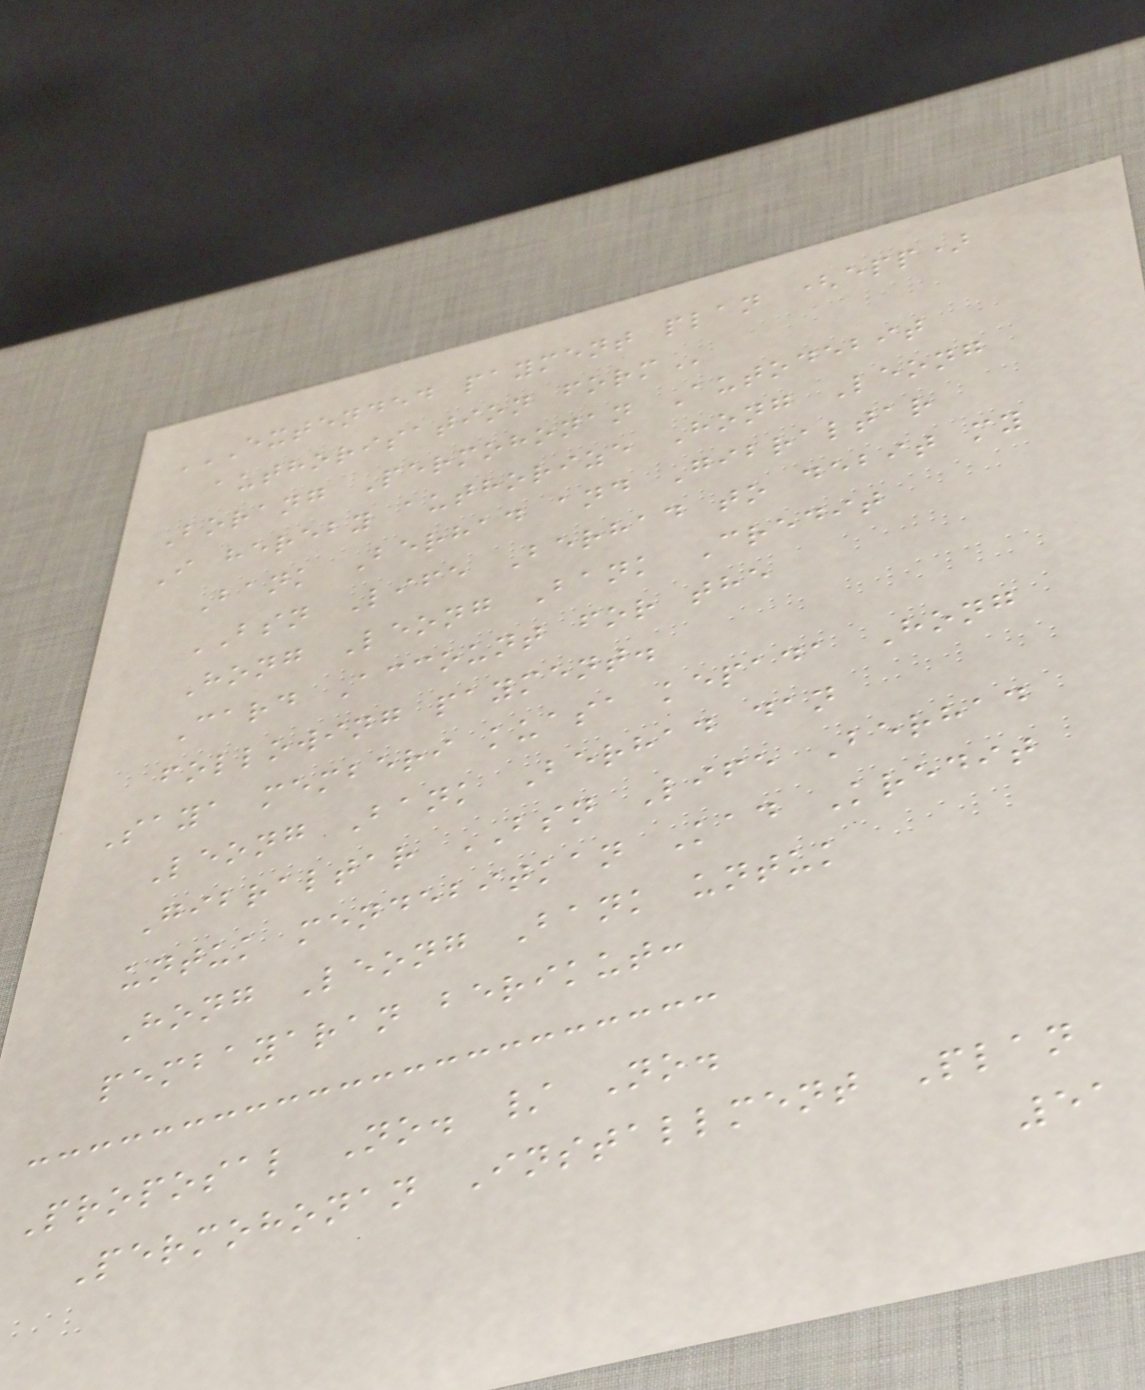EXTENDED PAYMENT PLAN (EPP)
AUTHORISATION FORM
Borang Permohonan Autodebit
I hereby authorize Hong Leong
Bank Berhad and Gibraltar
BSN Life Berhad to debit my
Hong Leong Bank Credit
Card Account for the
following payment.
Saya memberi kuasa kepada Hong
Leong Bank Berhad dan
Gibraltar BSN Life Berhad
untuk mendebitkan Kad Kredit
Hong Leong Bank untuk
pembayaran berikut:
Proposal No. / No.
Permohonan Installment Plan
51
